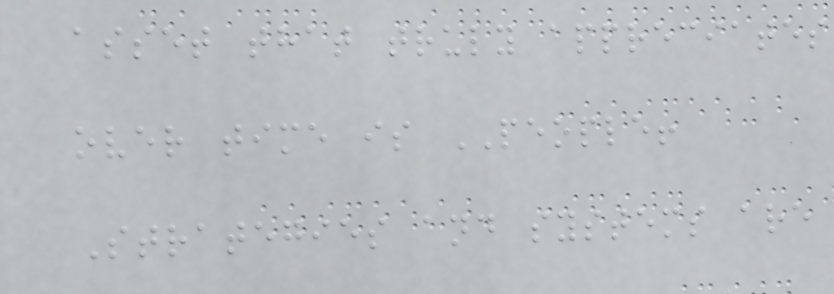asset that truly appreciates
over time is PEOPLE!
Strategies and systems are
